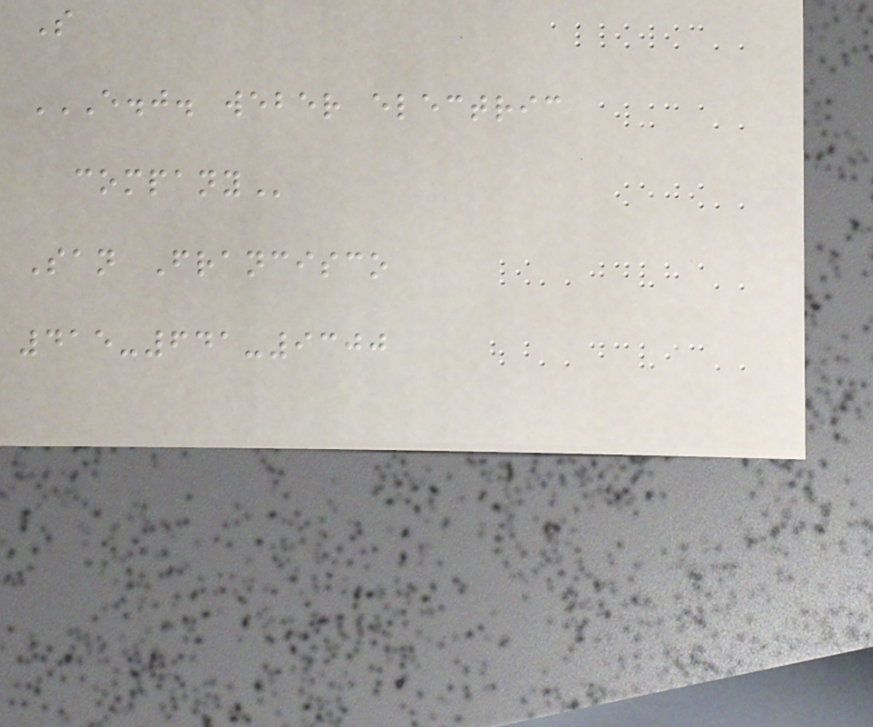S
E.J. WEBER ELECTRIC
COMPANY
San Francisco
415-641-9300
